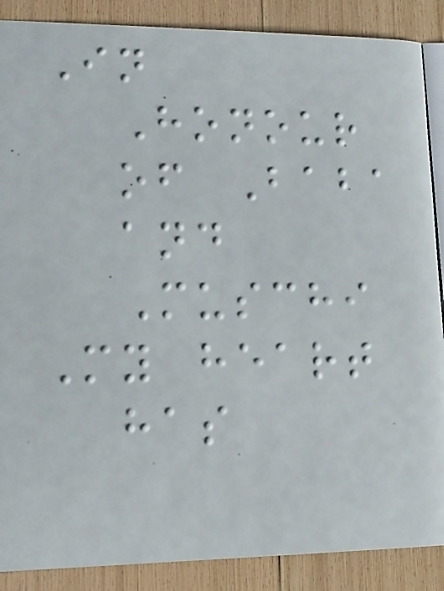In
Honour
of Baba
and
Muschi
My heart
has
